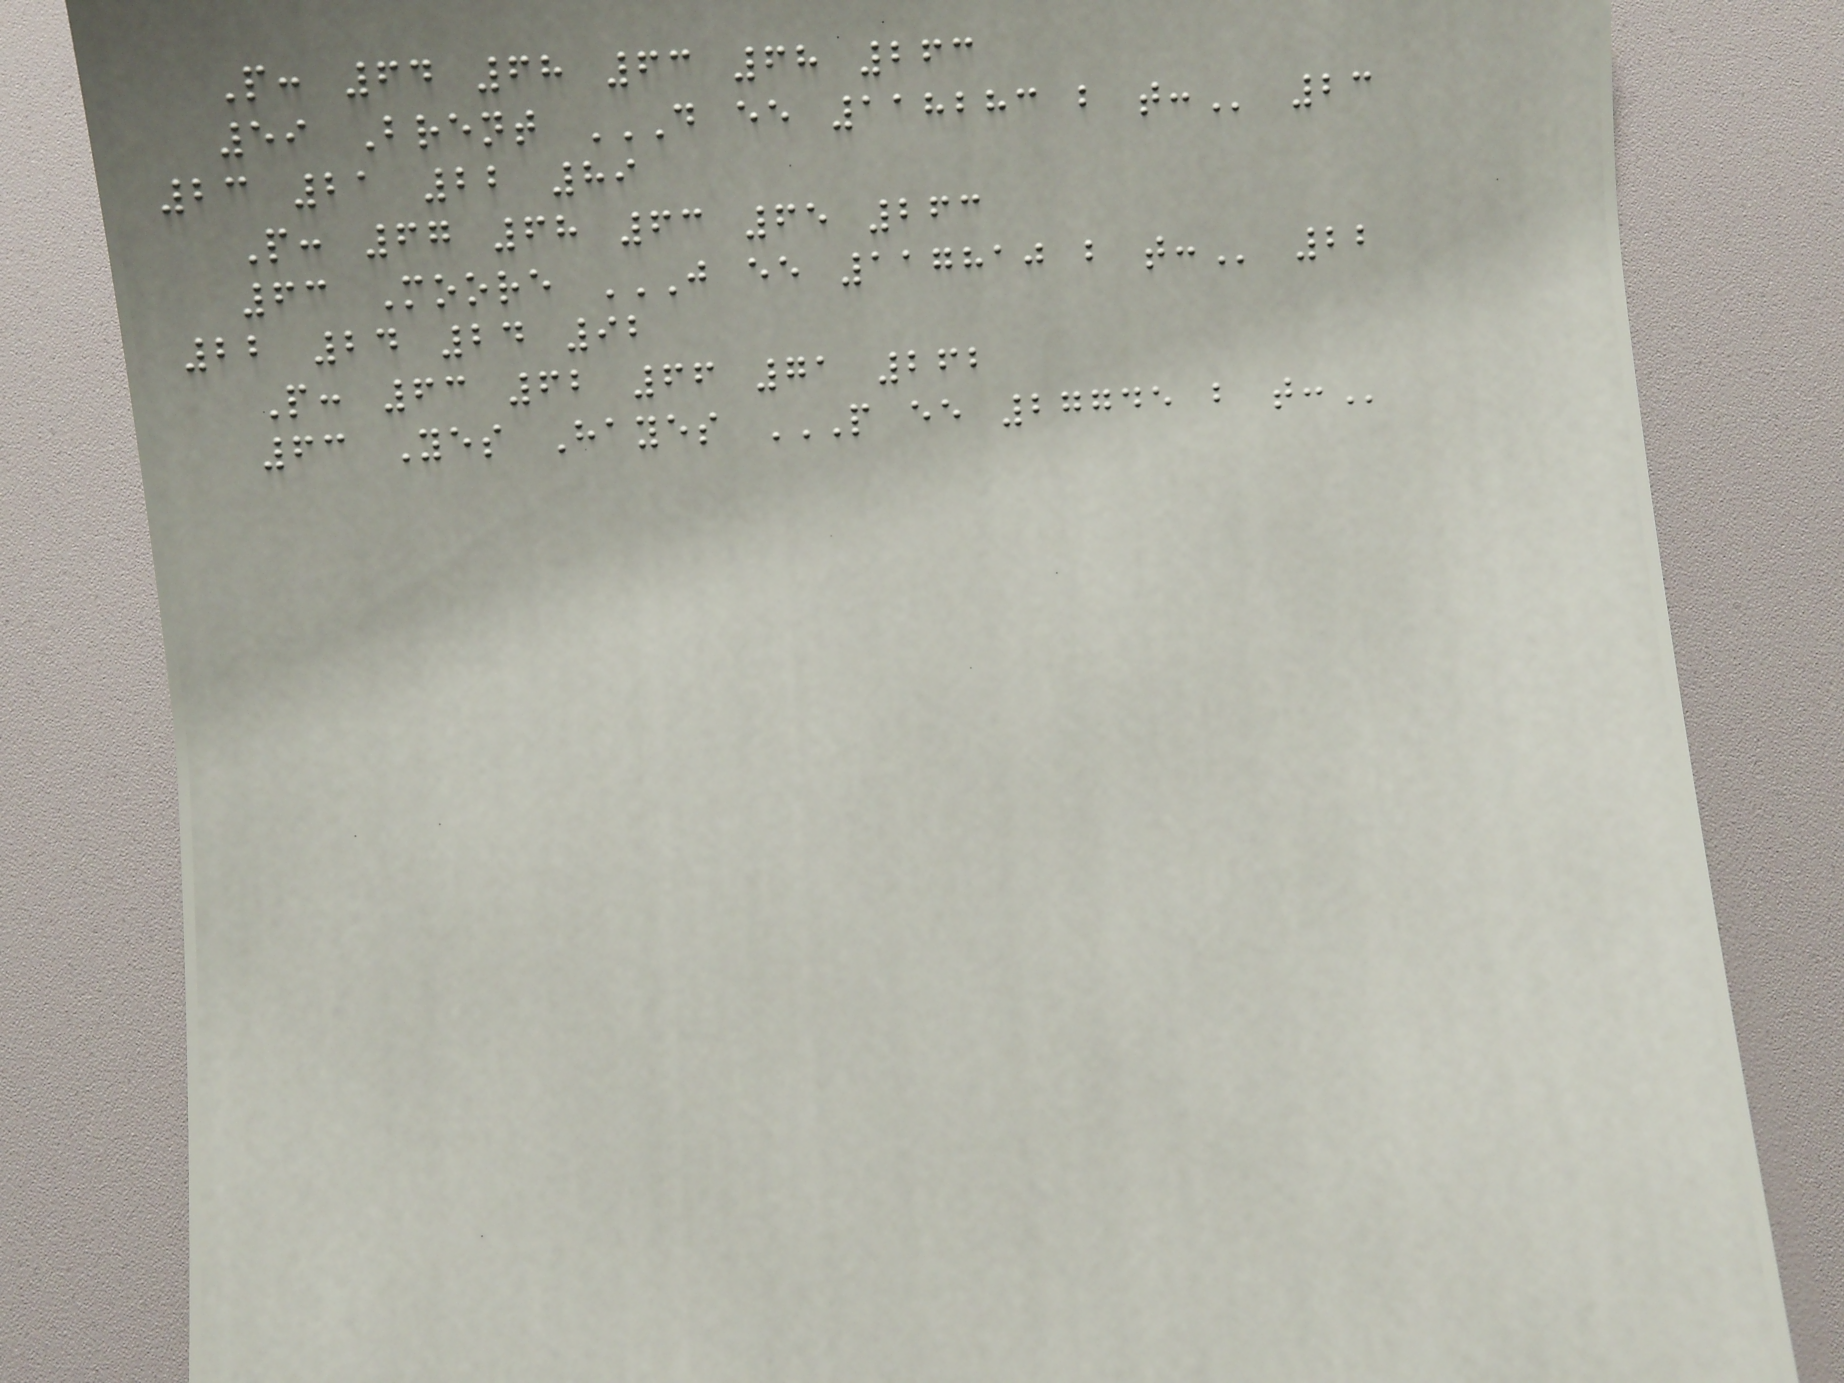P: 64 68 63 68 263
59 Brent D EE 118283 B T: 23
23 21 22 89
P: 67 68 63 65 263
63 Moore J EE 117810 B T: 22
22 24 24 92
P: 63 62 66 71 262
63 Yes Hayes P EE 27745 B T:
